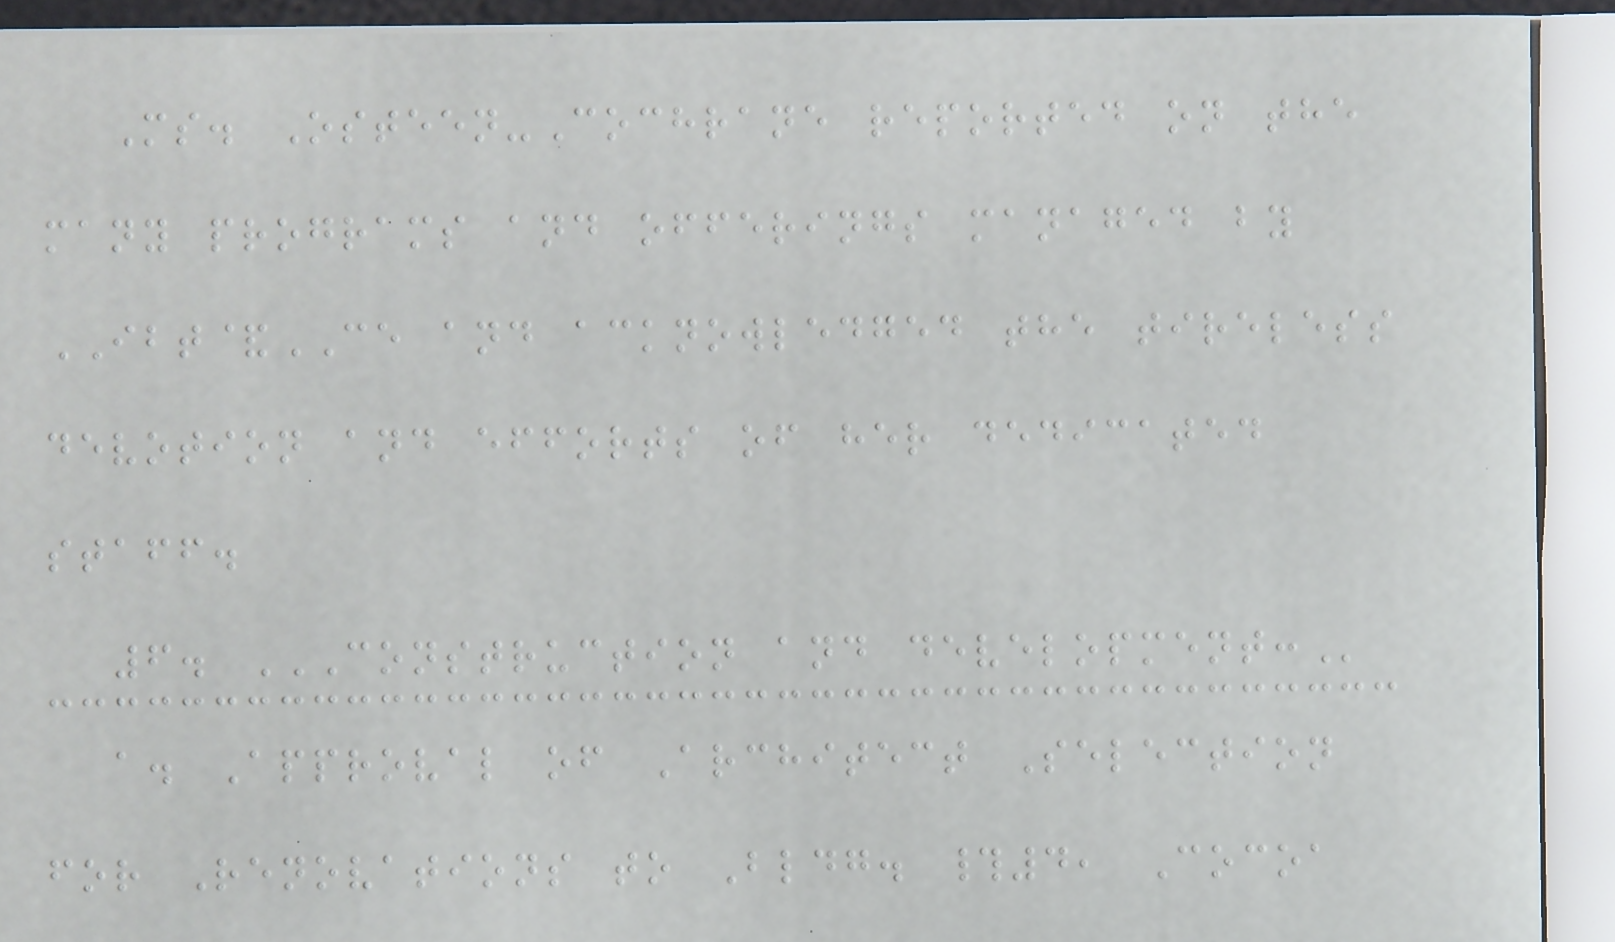Ms. Osteen-Cochrane reported on the
many programs and offerings managed by
IBT&CE and acknowledged the tireless
devotion and efforts of her dedicated
staff.
6. CONSTRUCTION AND DEVELOPMENT:
a. Approval of Architect Selection
for Renovations to Bldg. #4, Cocoa
